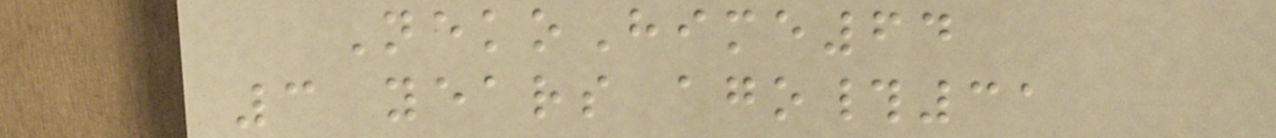NekoHime64
3 years ago#31
